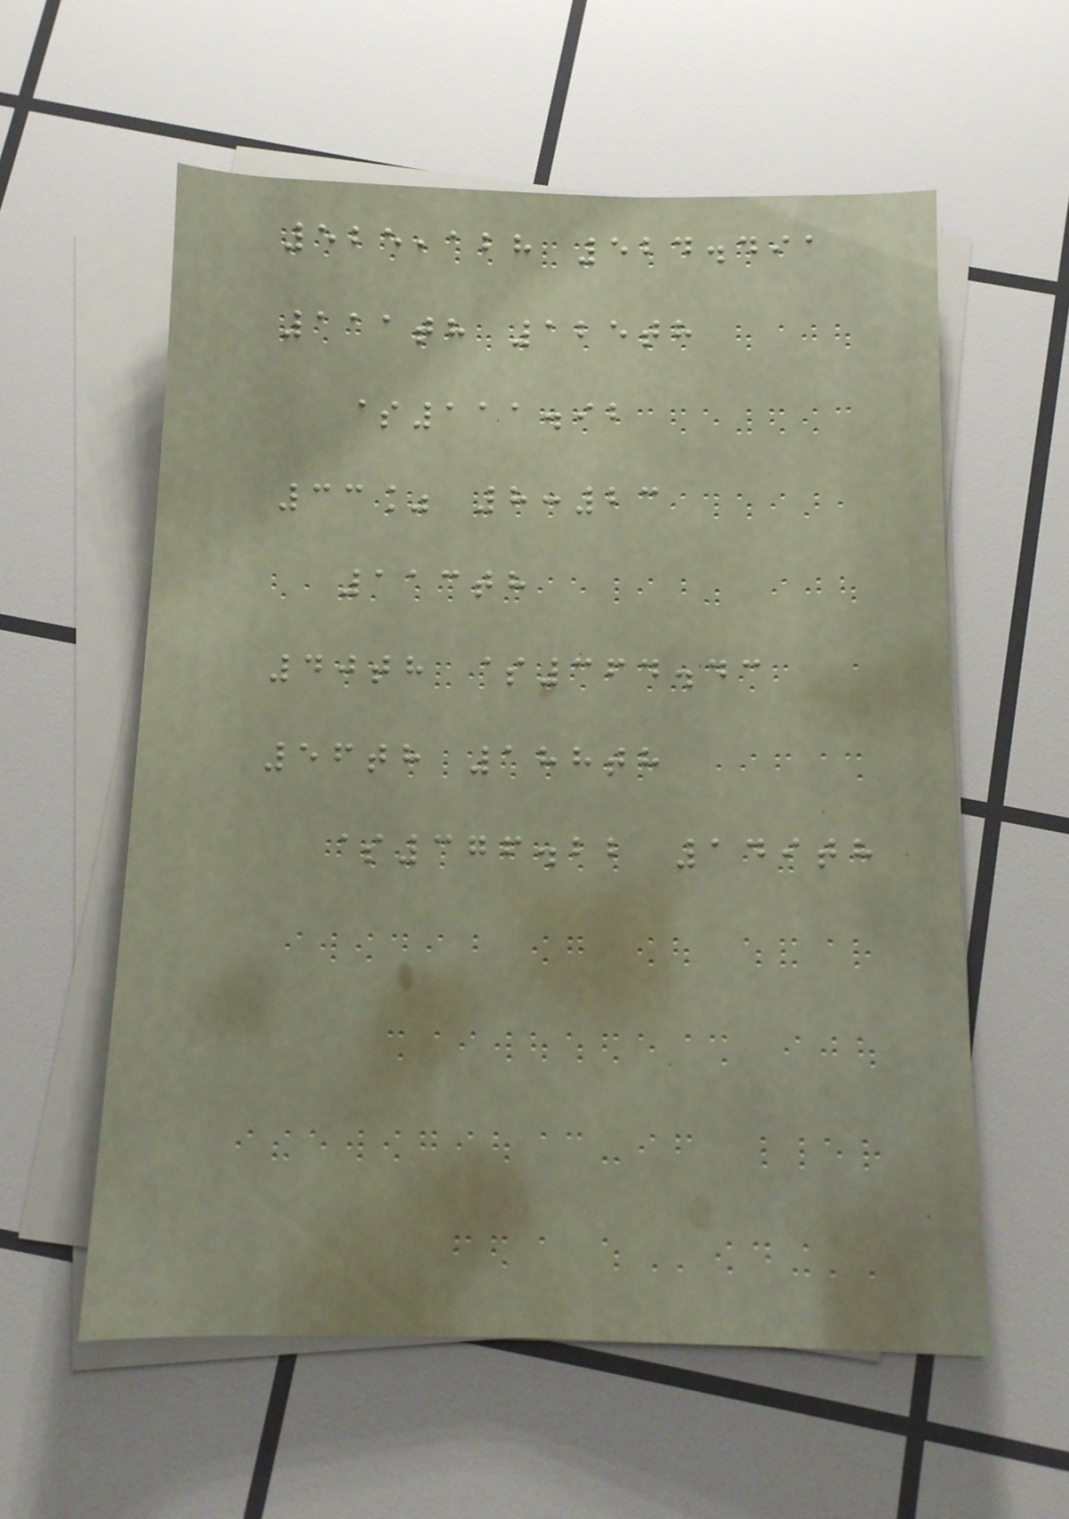525,128 524.491
111th 125th
$111.92
33% 8:23
113th
40th $364.43
56th 188th
$376.22 149th
